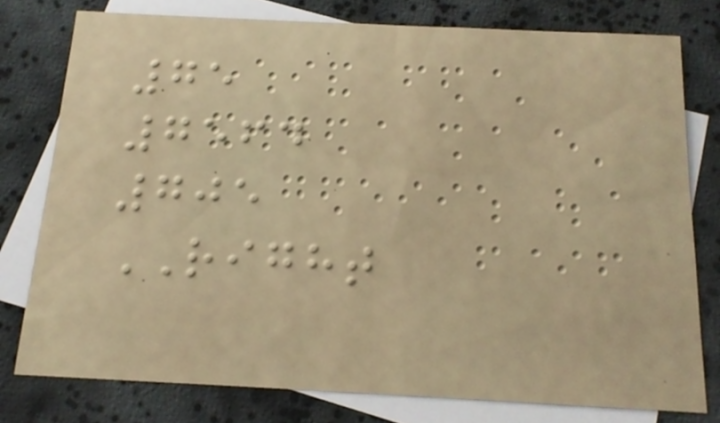75
7564
705
RIGHT
